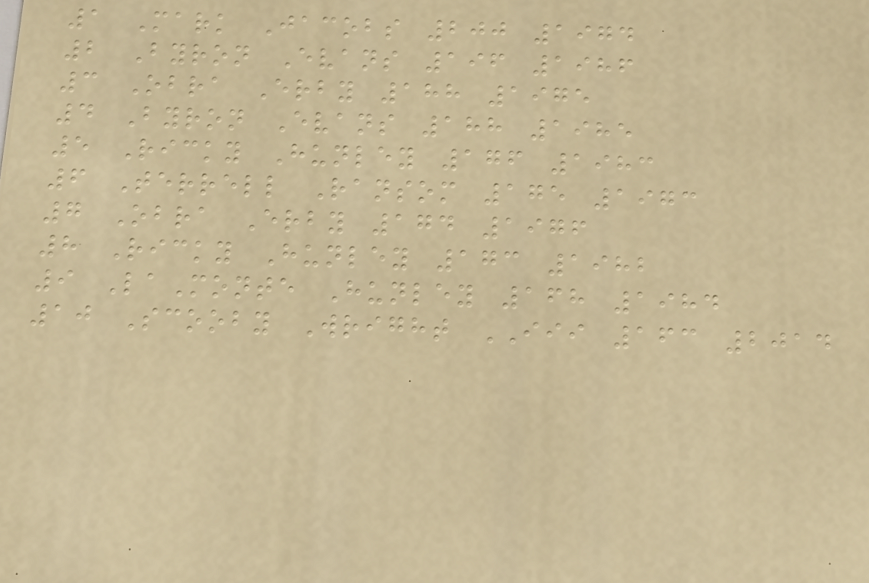1 Mark Jacobs 200 1974
2 Byron Evans 196 1986
3 Obra Erby 188 1975
4 Byron Evans 188 1985
5 Ricky Hunley 176 1983
6 Terrell Ransom 175 1973
7 Obra Erby 174 1976
8 Ricky Hunley 173 1982
9 LaMonte Hunley 168 1984
10 Scooby Wright III 163 2014
